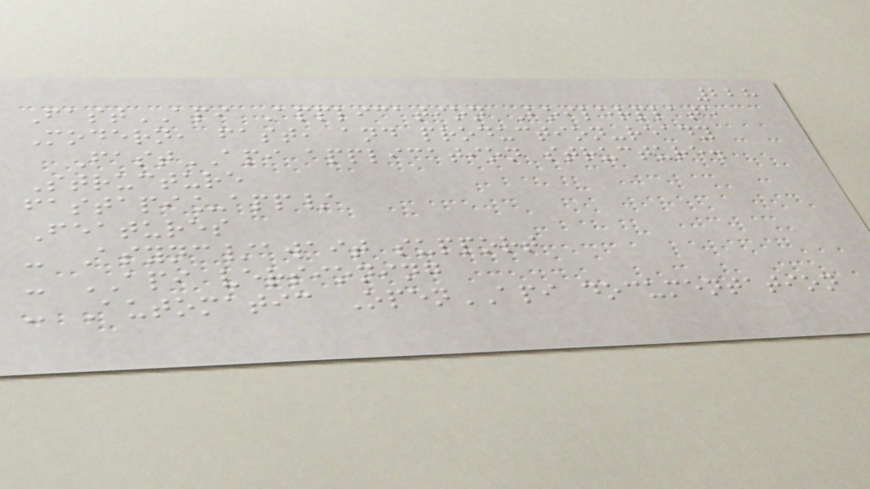228
FastAPI Application Boilerplate
Modern, fast, and production-ready
FastAPI application structure.
Structure
fastapi_app/
Features
- Async/await support
- API versioning
- Automatic OpenAPI documentation
